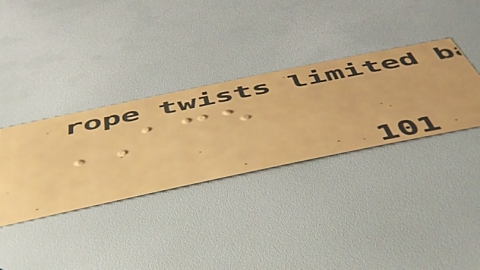ACE
